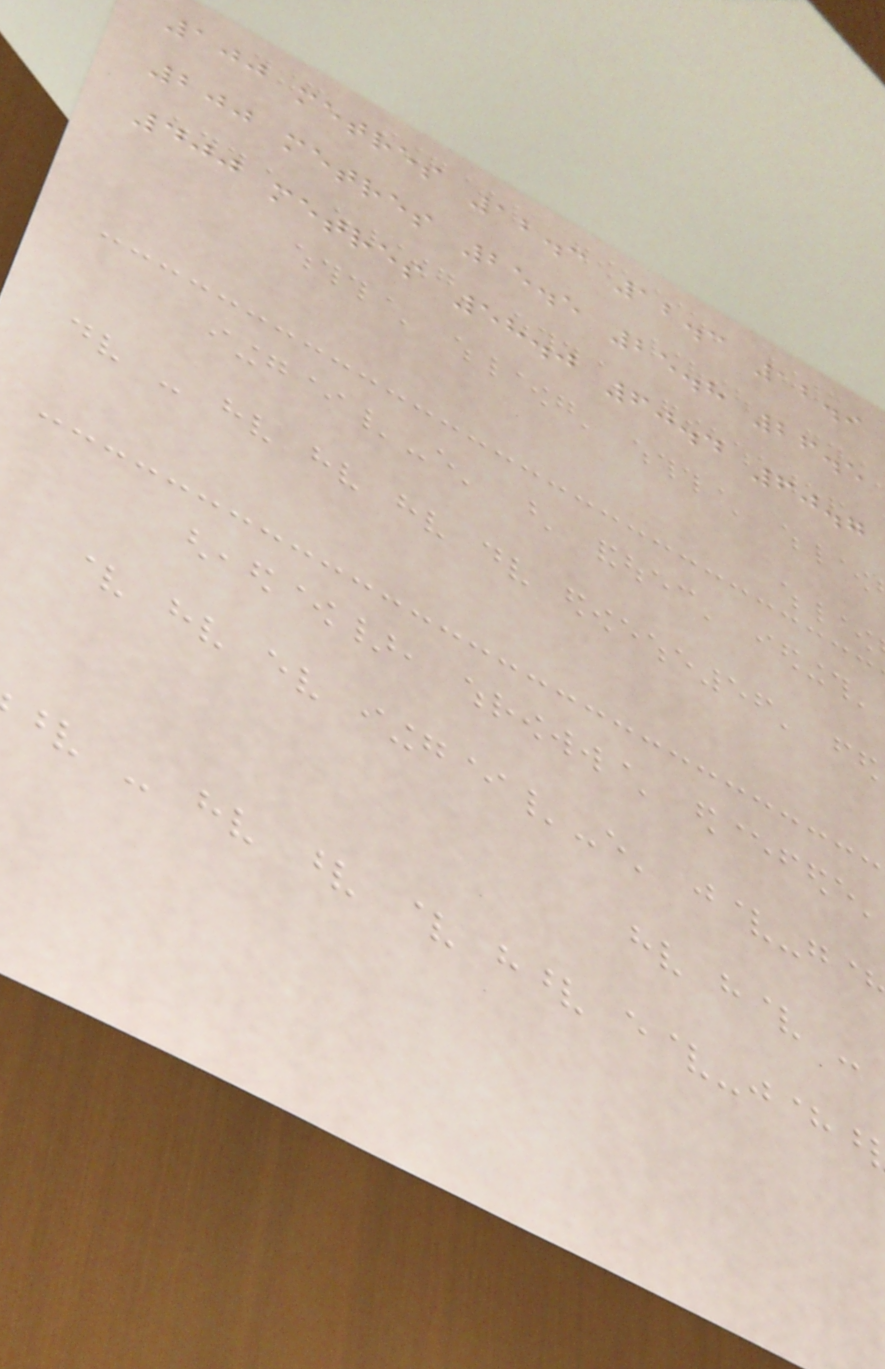100 metres 12.3 12.3 12.9
200 metres 25.5 25.8 26.5
400 metres 58.0 60.4 60.7
